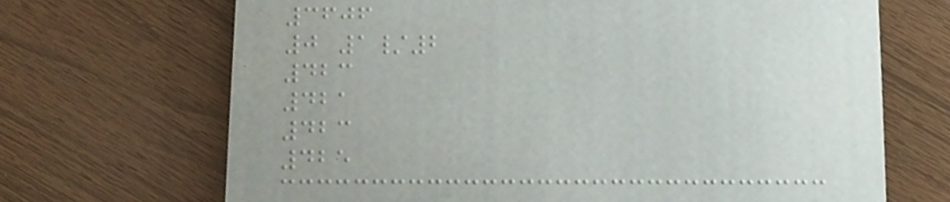3606
0 1/2
423
421
423
425
